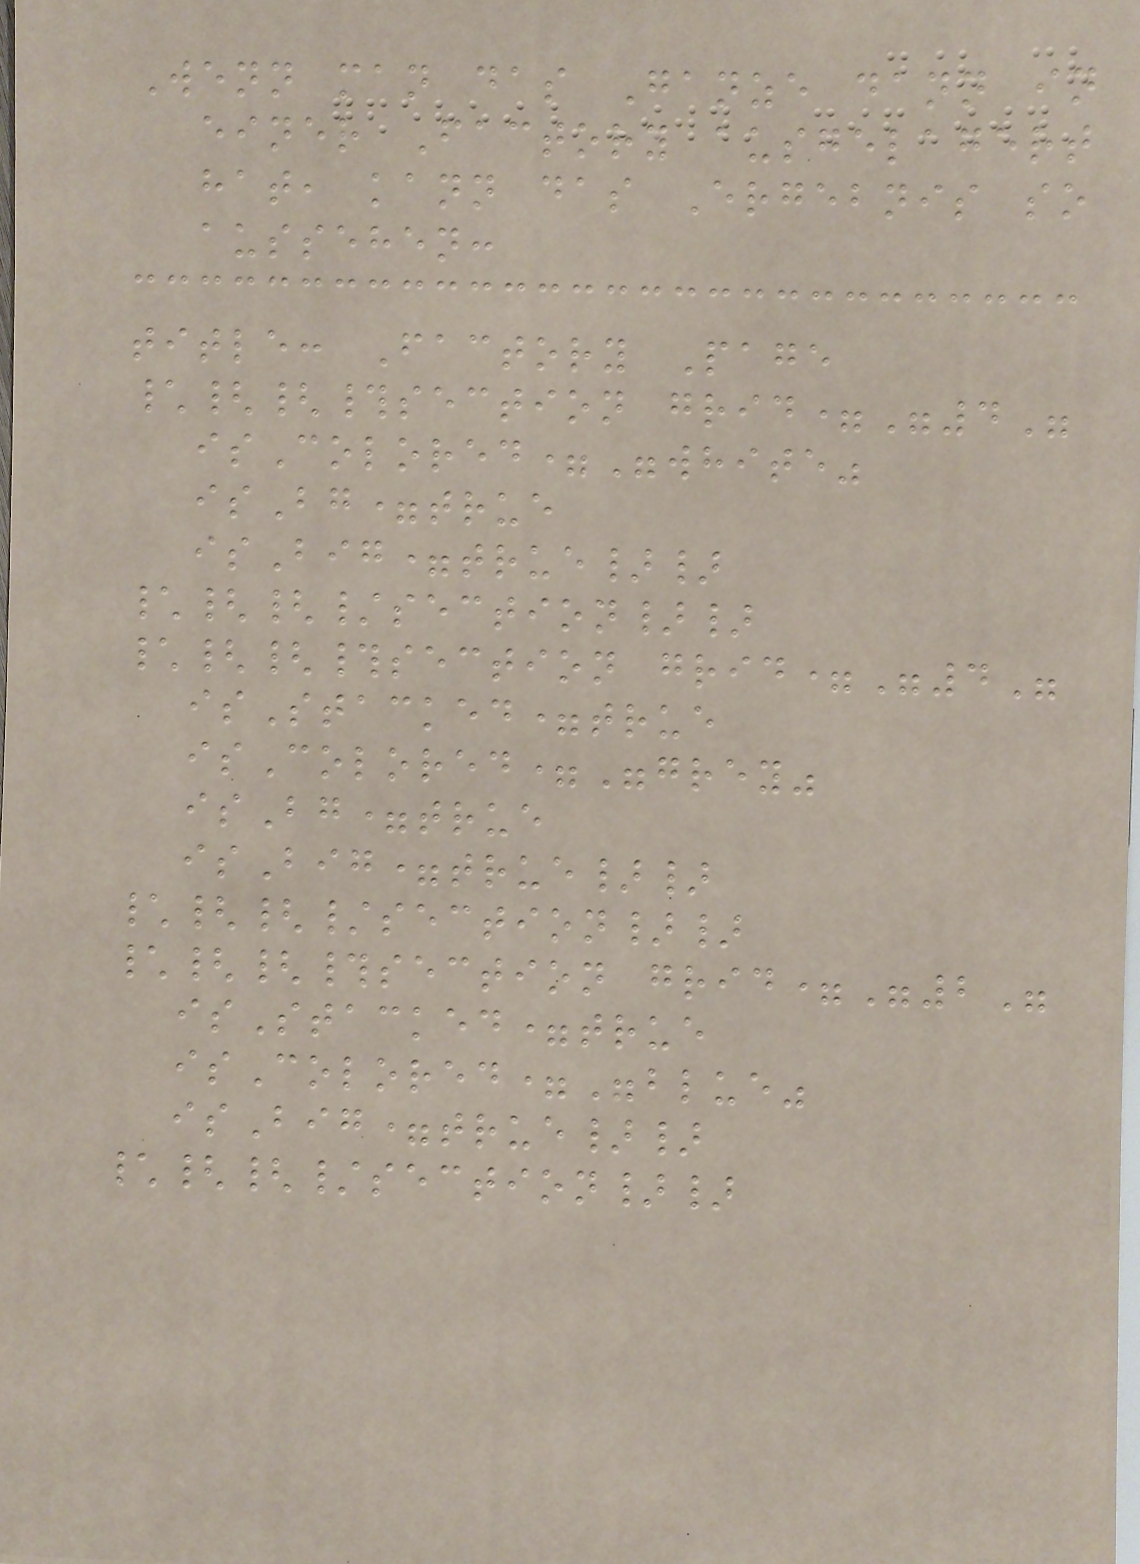Wenn man das Ganze dann in
einer Factory ausgelagert
hat, kann das Ergebnis so
aussehen:
title: Factory Page
\{{#section grid="4"
isColored="white"
isBg=true
isBig=true}}
\{{/section}}
\{{#section grid="4"
isStacked=true
isColored="grey"
isBg=true
isBig=true}}
\{{/section}}
\{{#section grid="2"
isStacked=true
isColored="blue"
isBig=true}}
\{{/section}}
